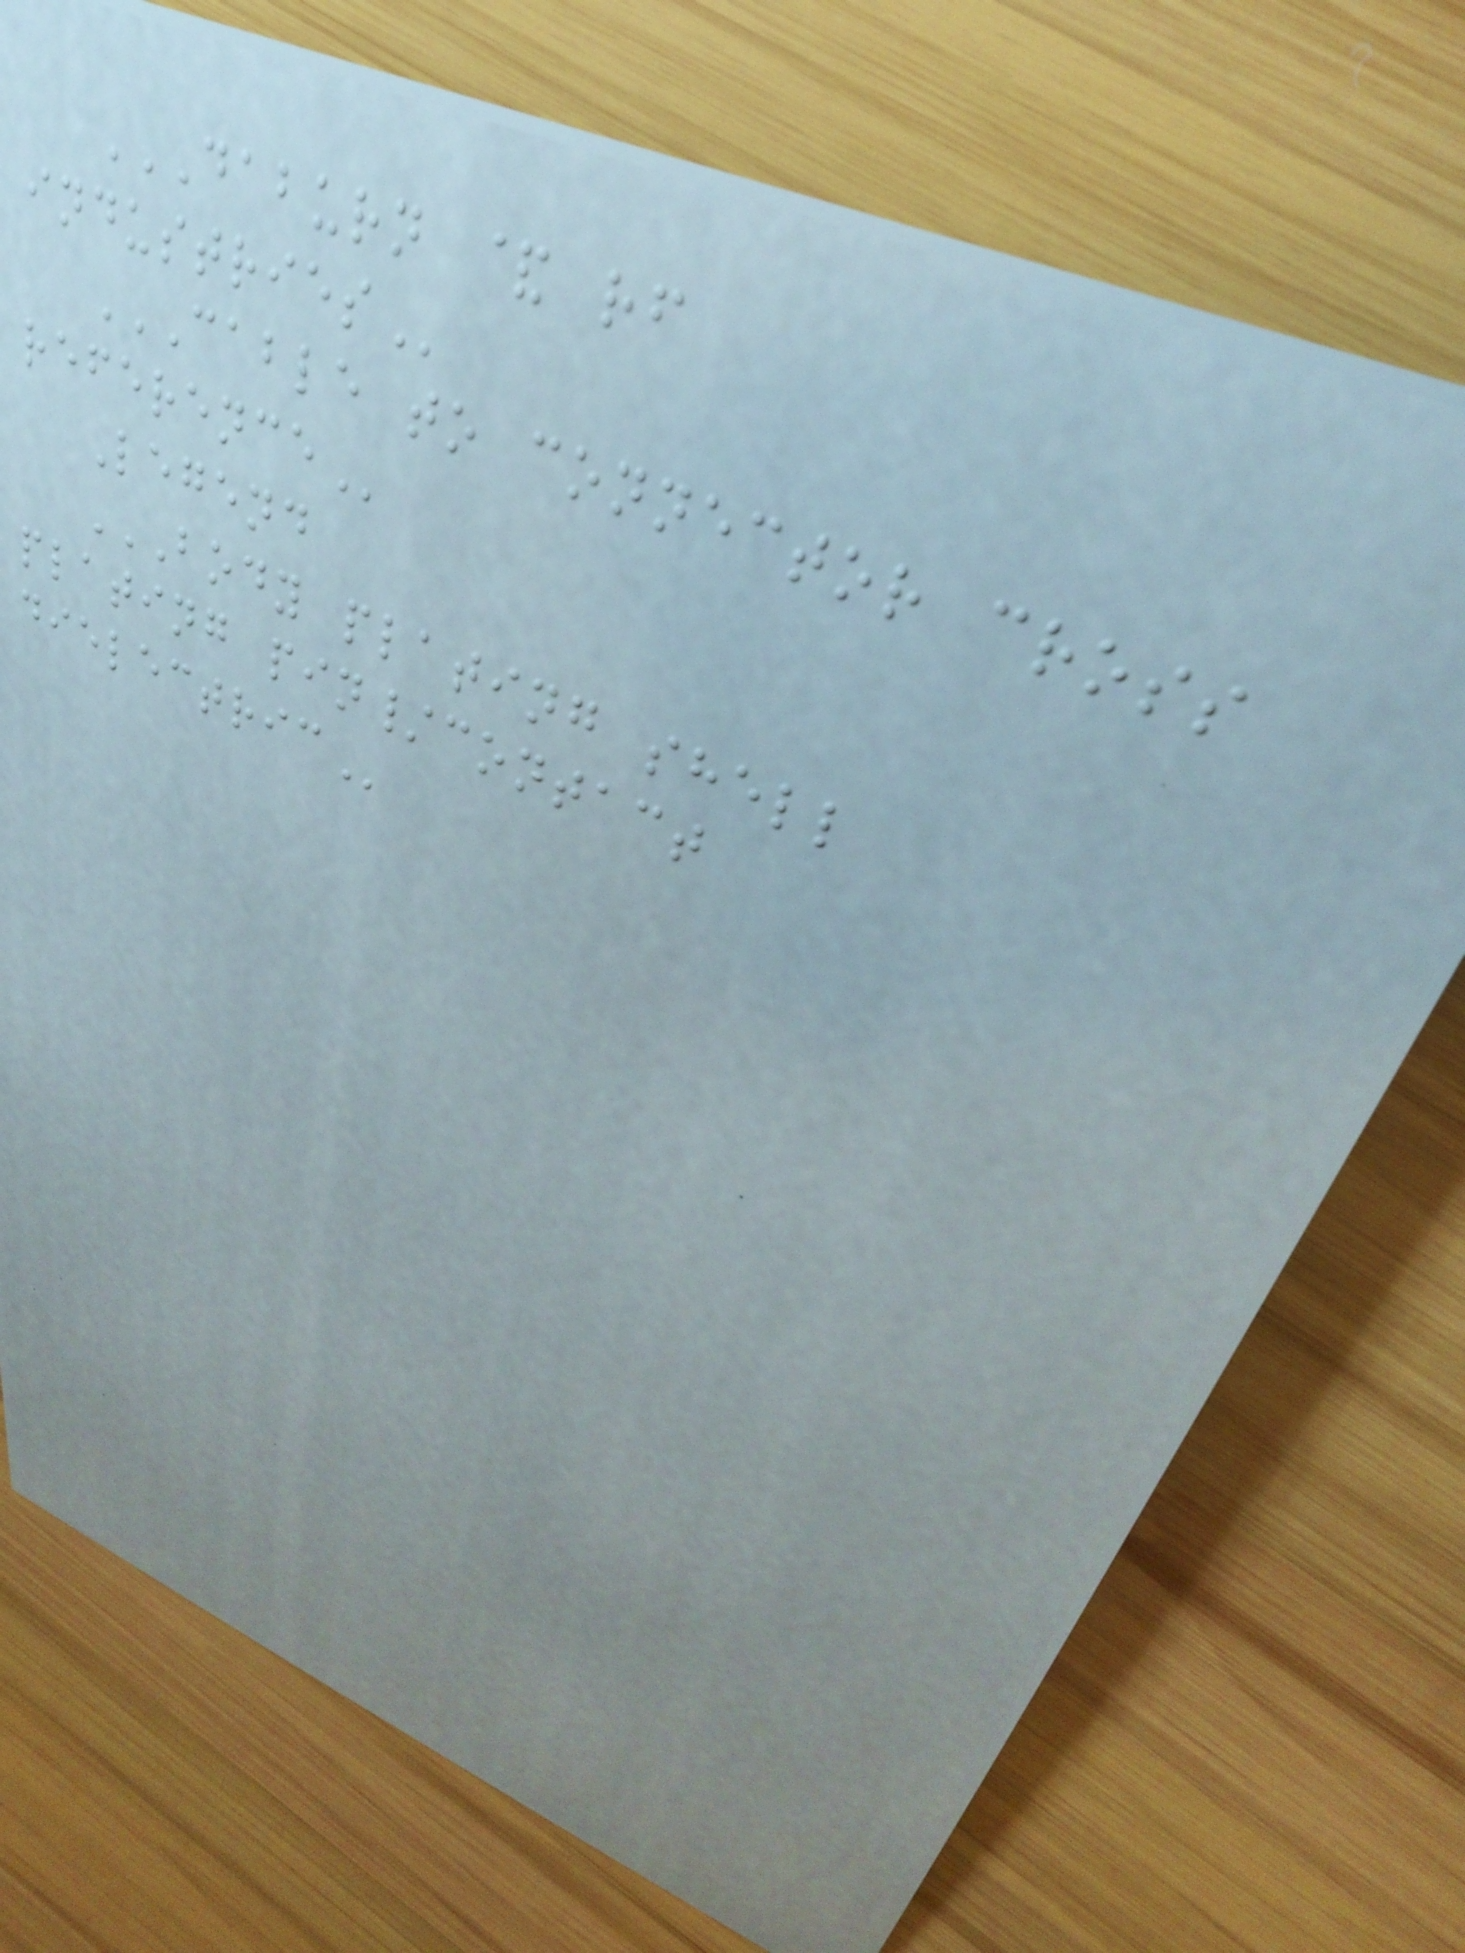DABURN & RF
INDUSTRIES
CABLE TO CONNECTOR CROSS
REFERENCE
Legend
BODY PLATING SHELL
PLATING PIN/CONTACT
DIELECTRIC
